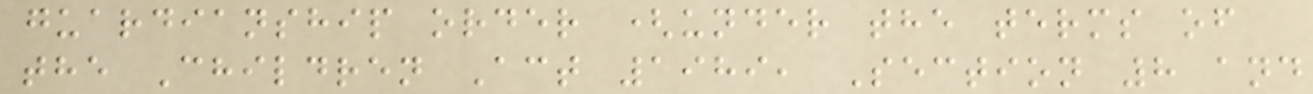guardianship order (under the terms of
the Children Act 1989, Section 8 and
